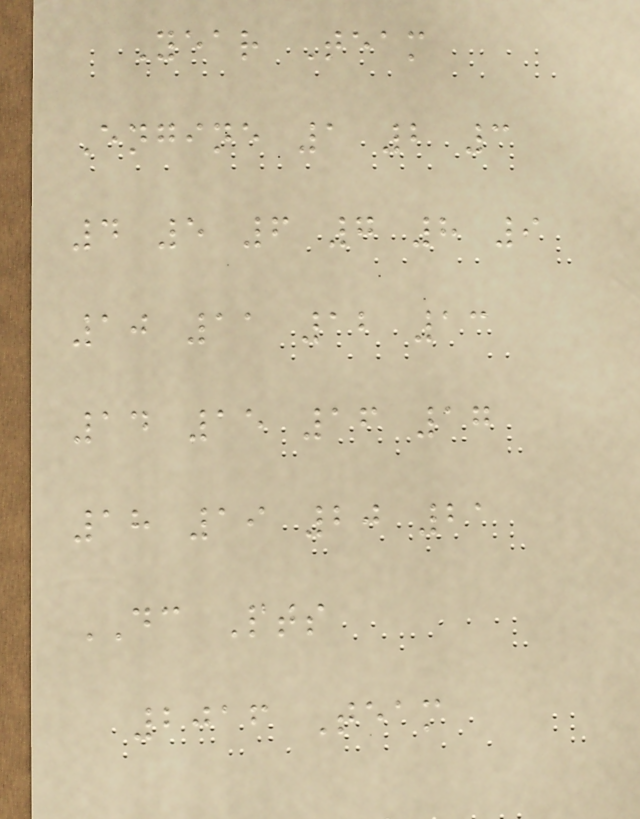Year Team
Engine 1 2 3
4 5 6 7 8 9
10 11 12 13
14 15 16 17
18 19 20 21
DC Pts
2016 Team
